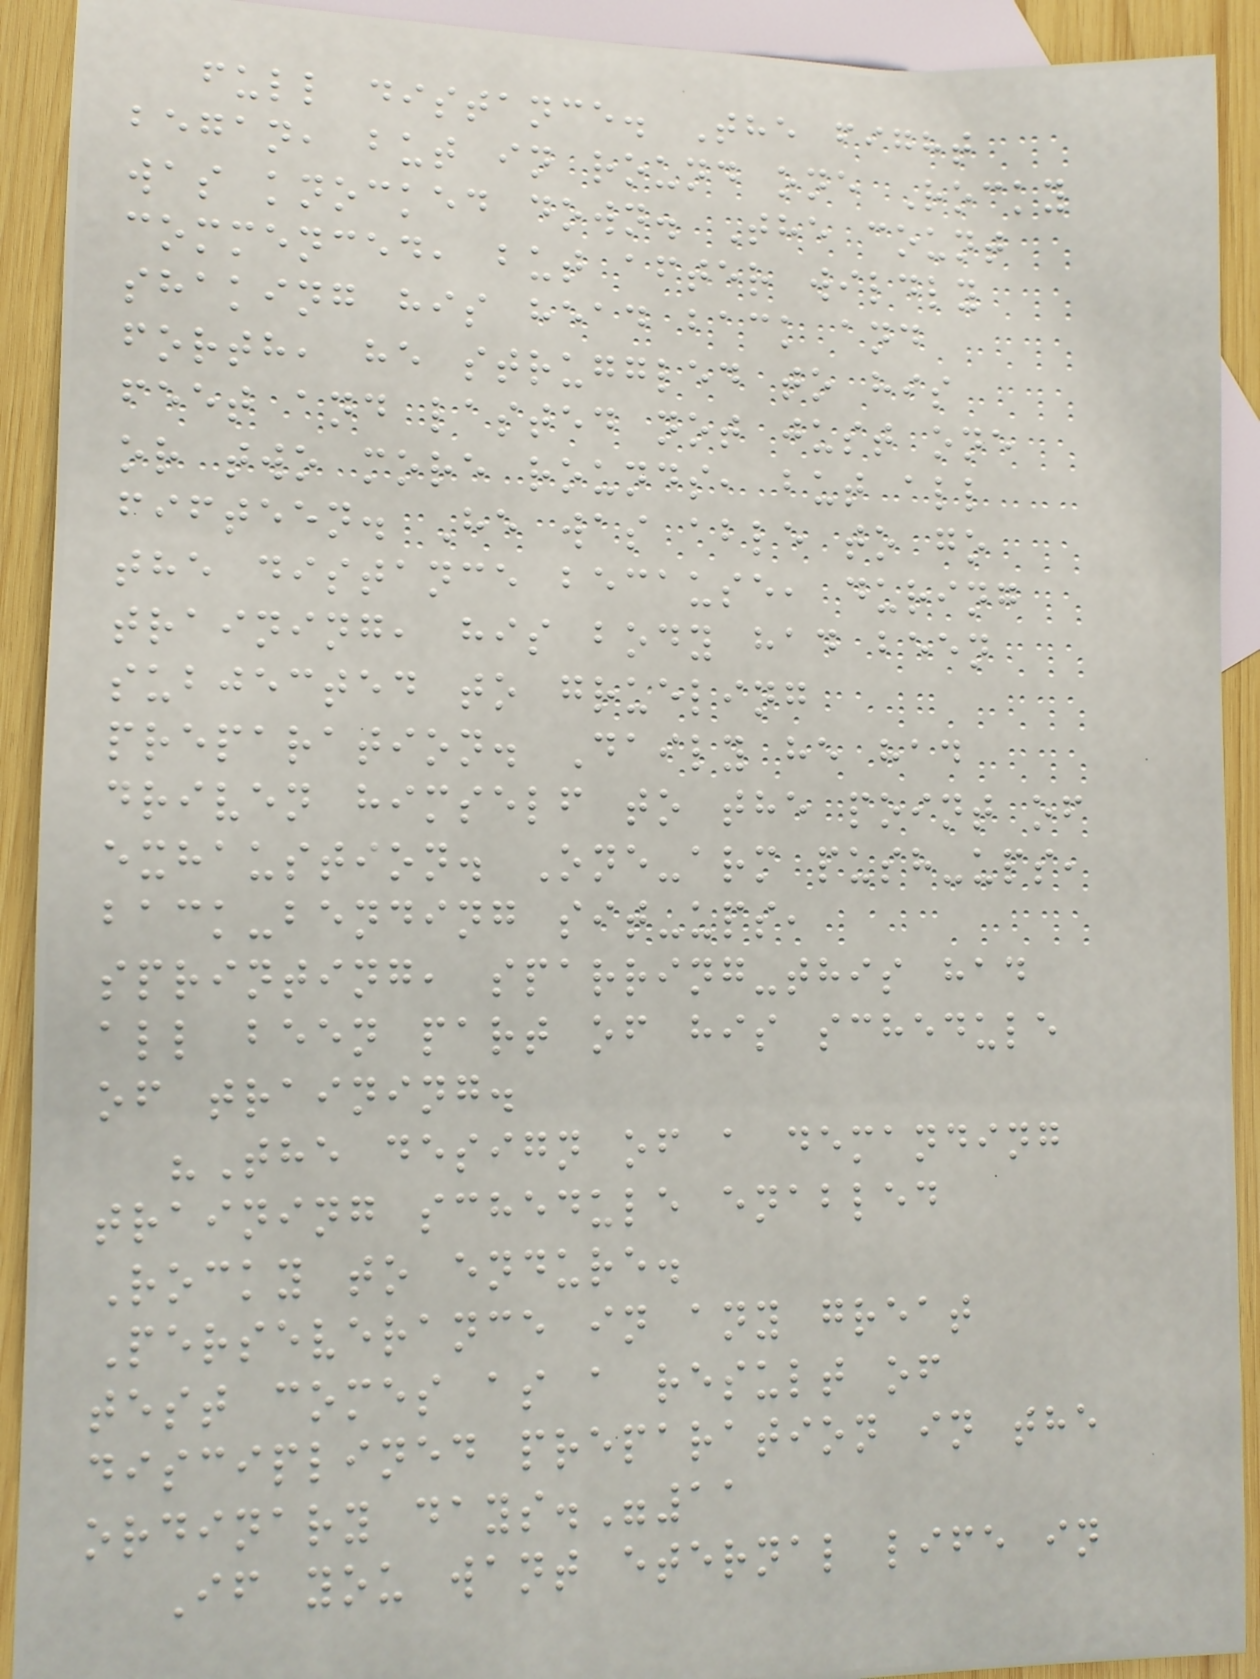full distance. The fight
began, but in round one Rocky
was knocked down. The count
commenced, but after wildly
shaking his head back and
forth, he struggled to his
feet and lasted not just one
or two more rounds, but all
fifteen. He was able to go
the distance because, during
training, his body had been
subjected to grueling
preparation. Daily he had
driven himself to the point of
exhaustion. One-arm push-ups,
back-bending sit-ups,
sprinting, sparring-this had
all been part of his schedule
of training.
"The design of a demanding
training schedule enabled
Rocky to endure.
Perseverance in any great
test comes as a result of
disciplined preparation in the
ordinary days."11
If you want eternal life in
